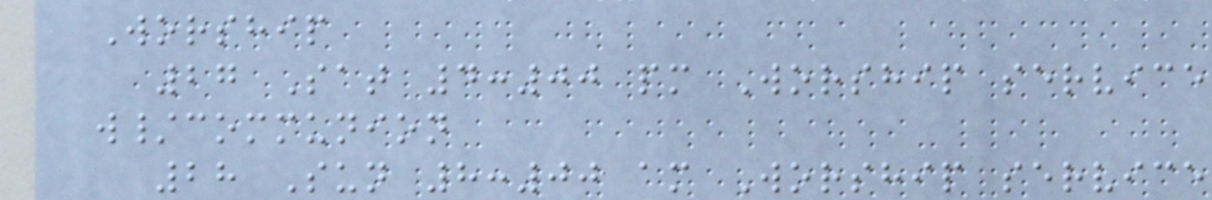Worship
27 Sat 4:00 pm Worship service
w/communion
28 Sun 8:00 am Worship service
